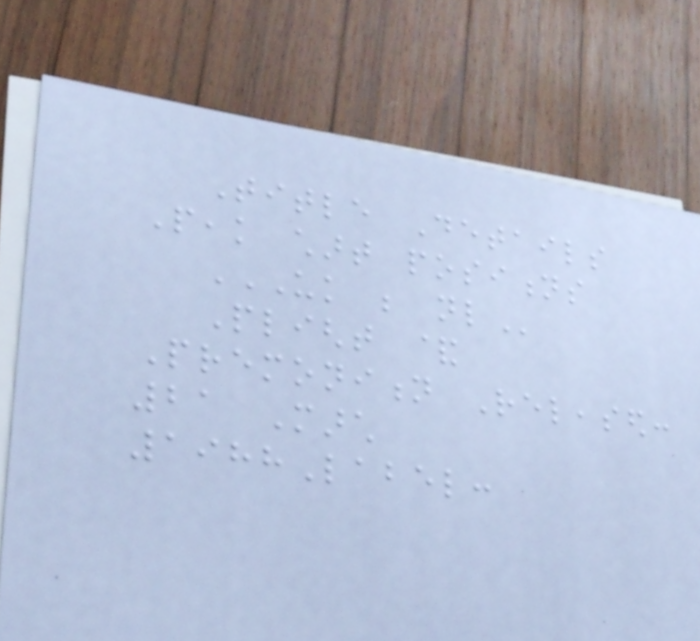Title Details
Peak chart positions
UK BE NL
Plight &
Premonition Released:
21 March
1988Label:
